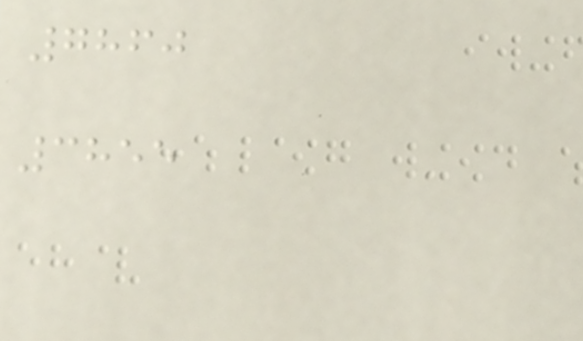7860
3855
